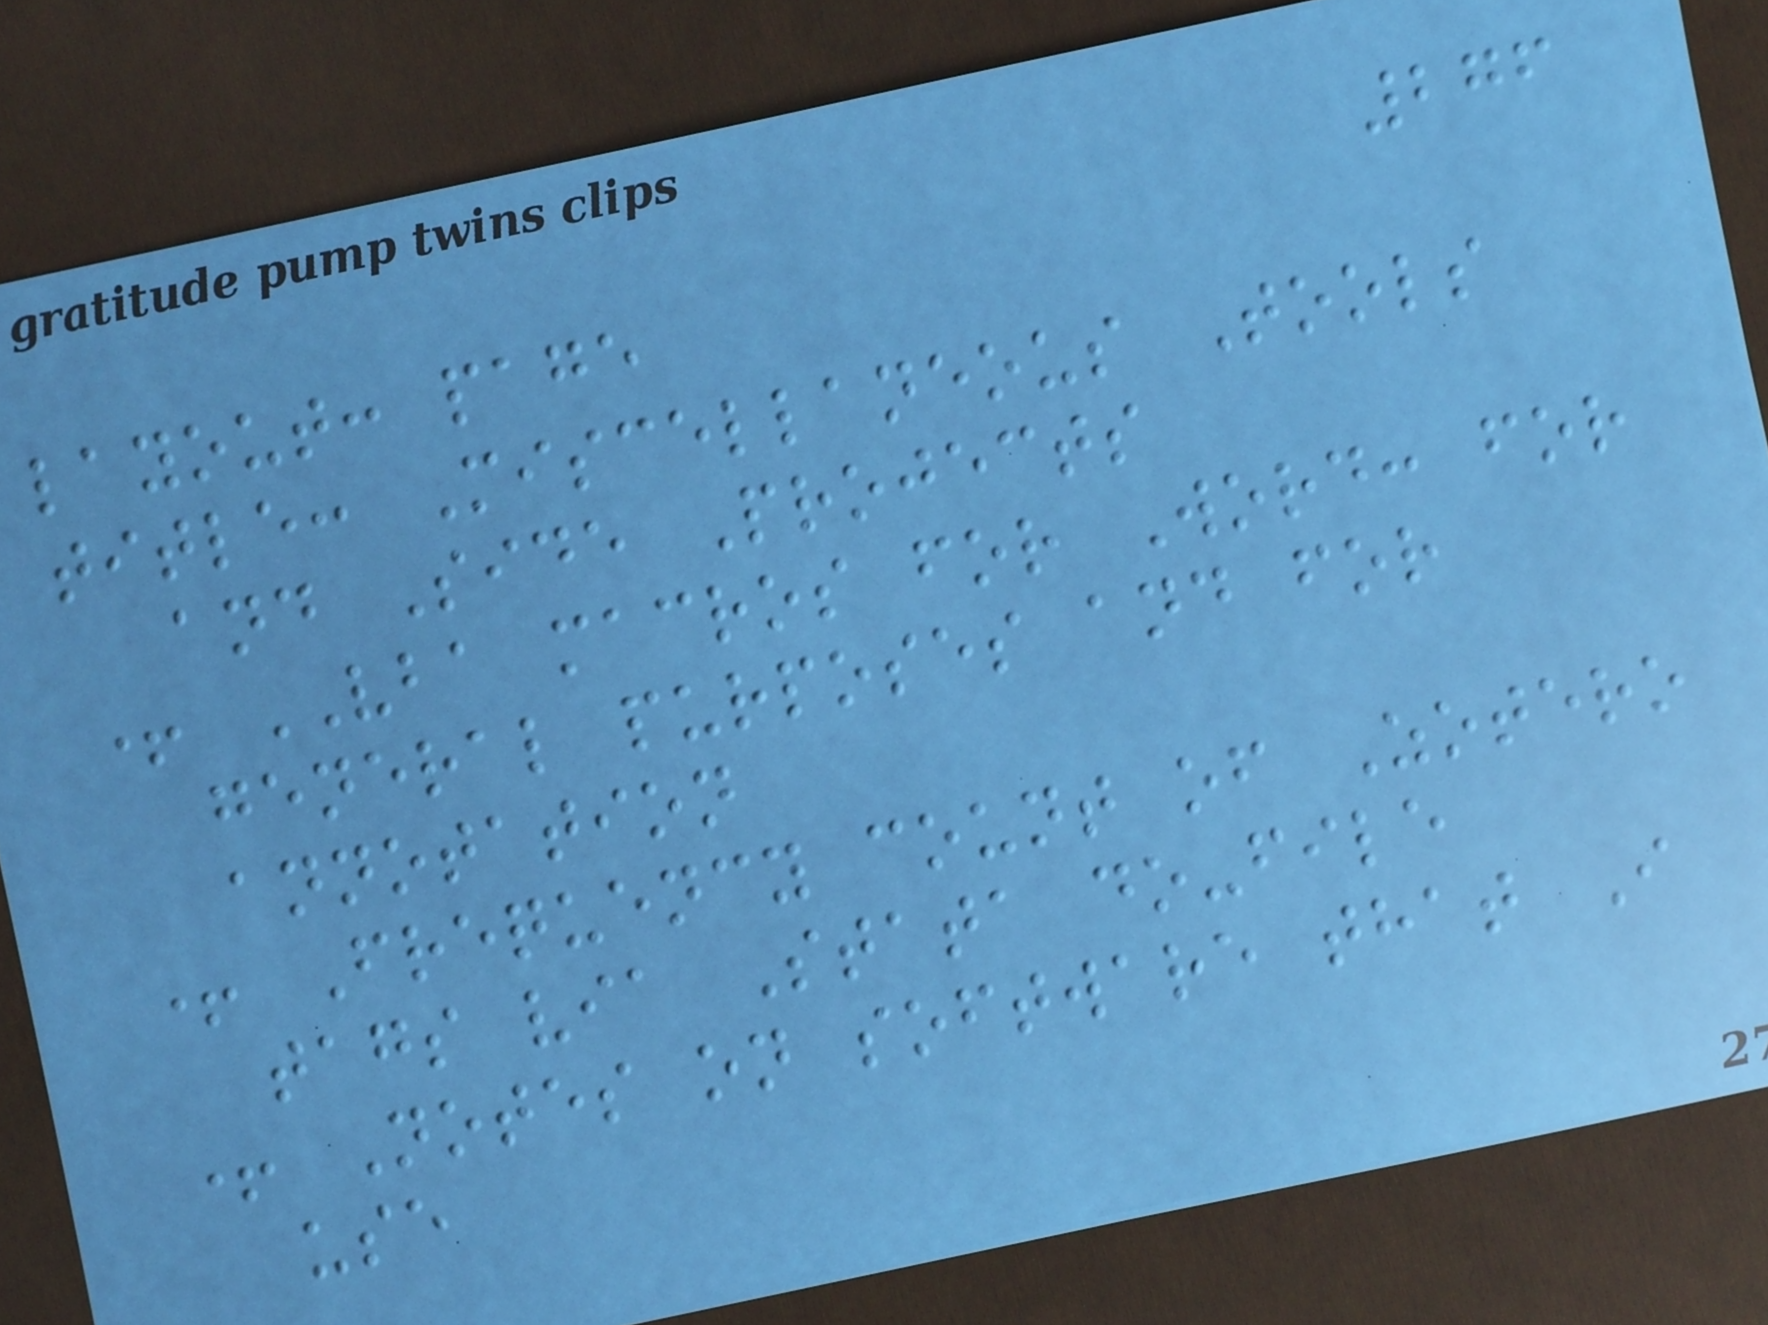276
layout: page
title: Miscellaneous Tools
and Side Projects
+ VBA macros for Word: for
general purposes and for
annotation
+ Frequency count of Zotero
tags via Stata do-file
+ Notes on software that I
use
